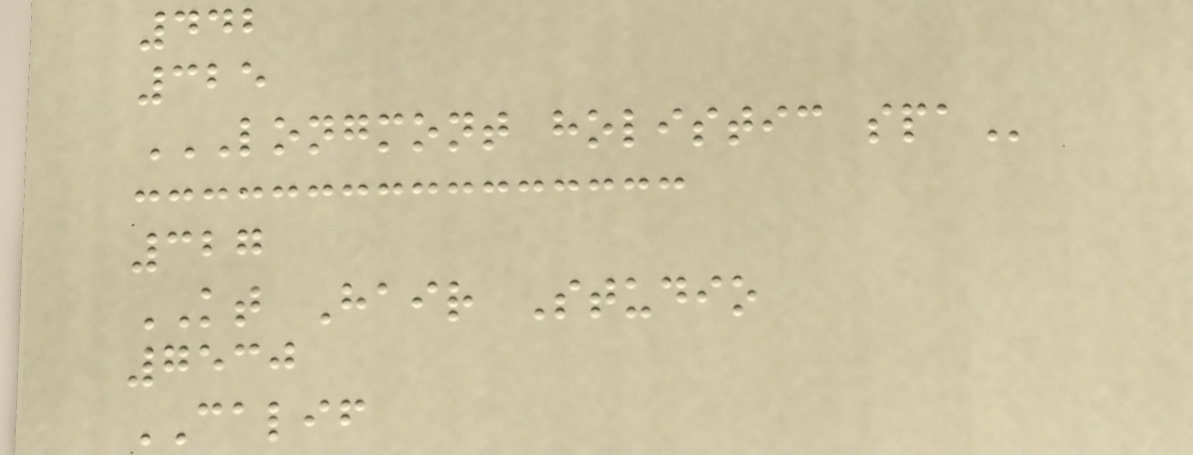442
325
LONGMONT HOLISTIC SPA
327
KT Hair Studio
7530
CALIF
